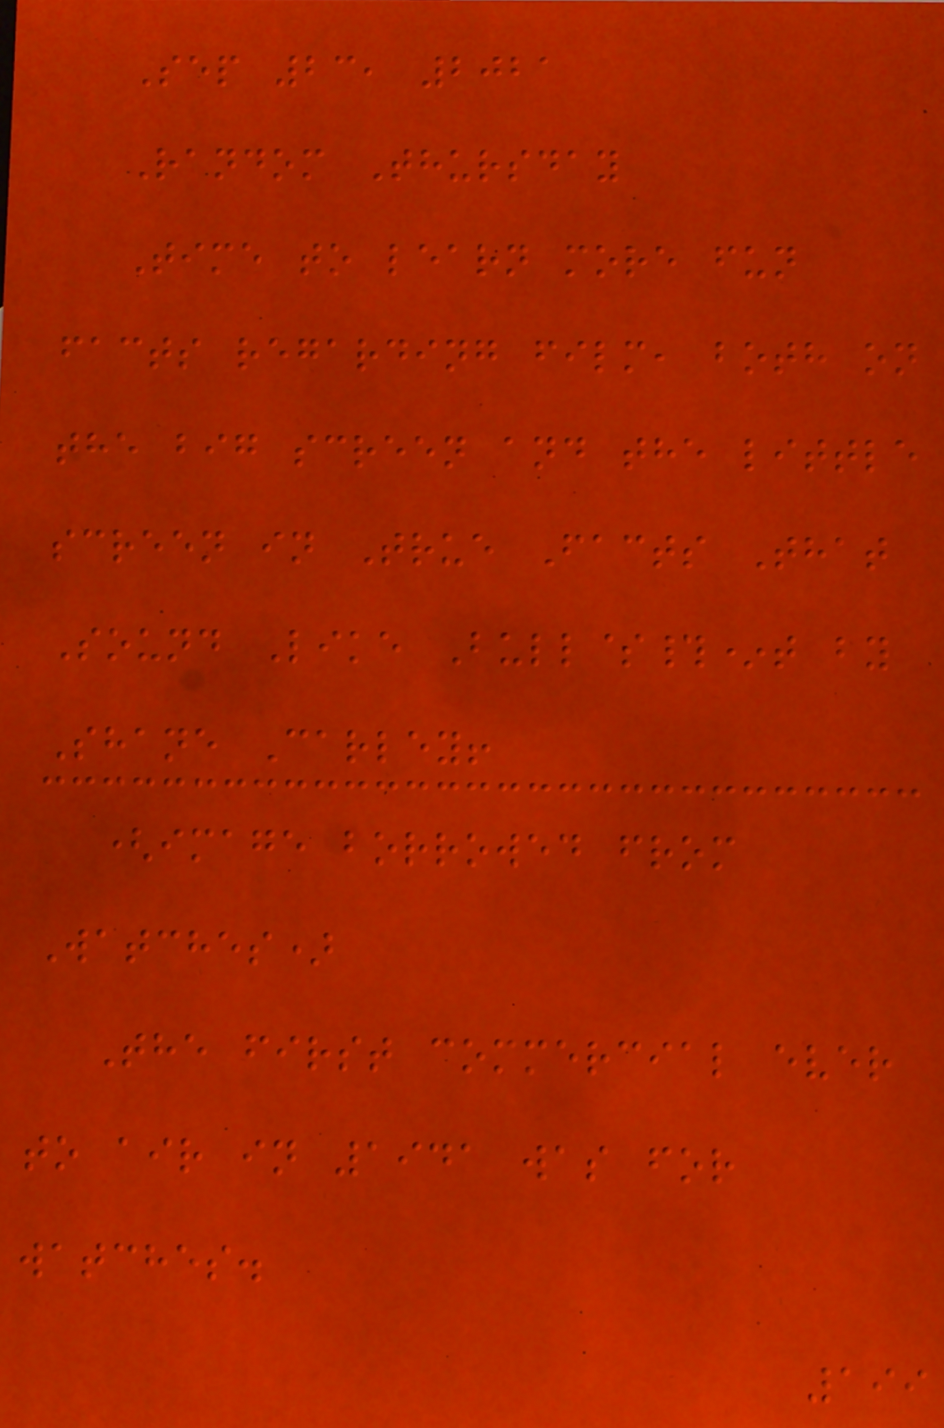Sep 23, 2021
Random Thursday
Time to learn more fun
facts regarding film, both on
the big screen and the little
screen in True Facts That
Sound Like Bull$#*t by
Shane Carley!
(image borrowed from
Watches)
The first commercial ever
to air in 1941 was for
watches.
199
